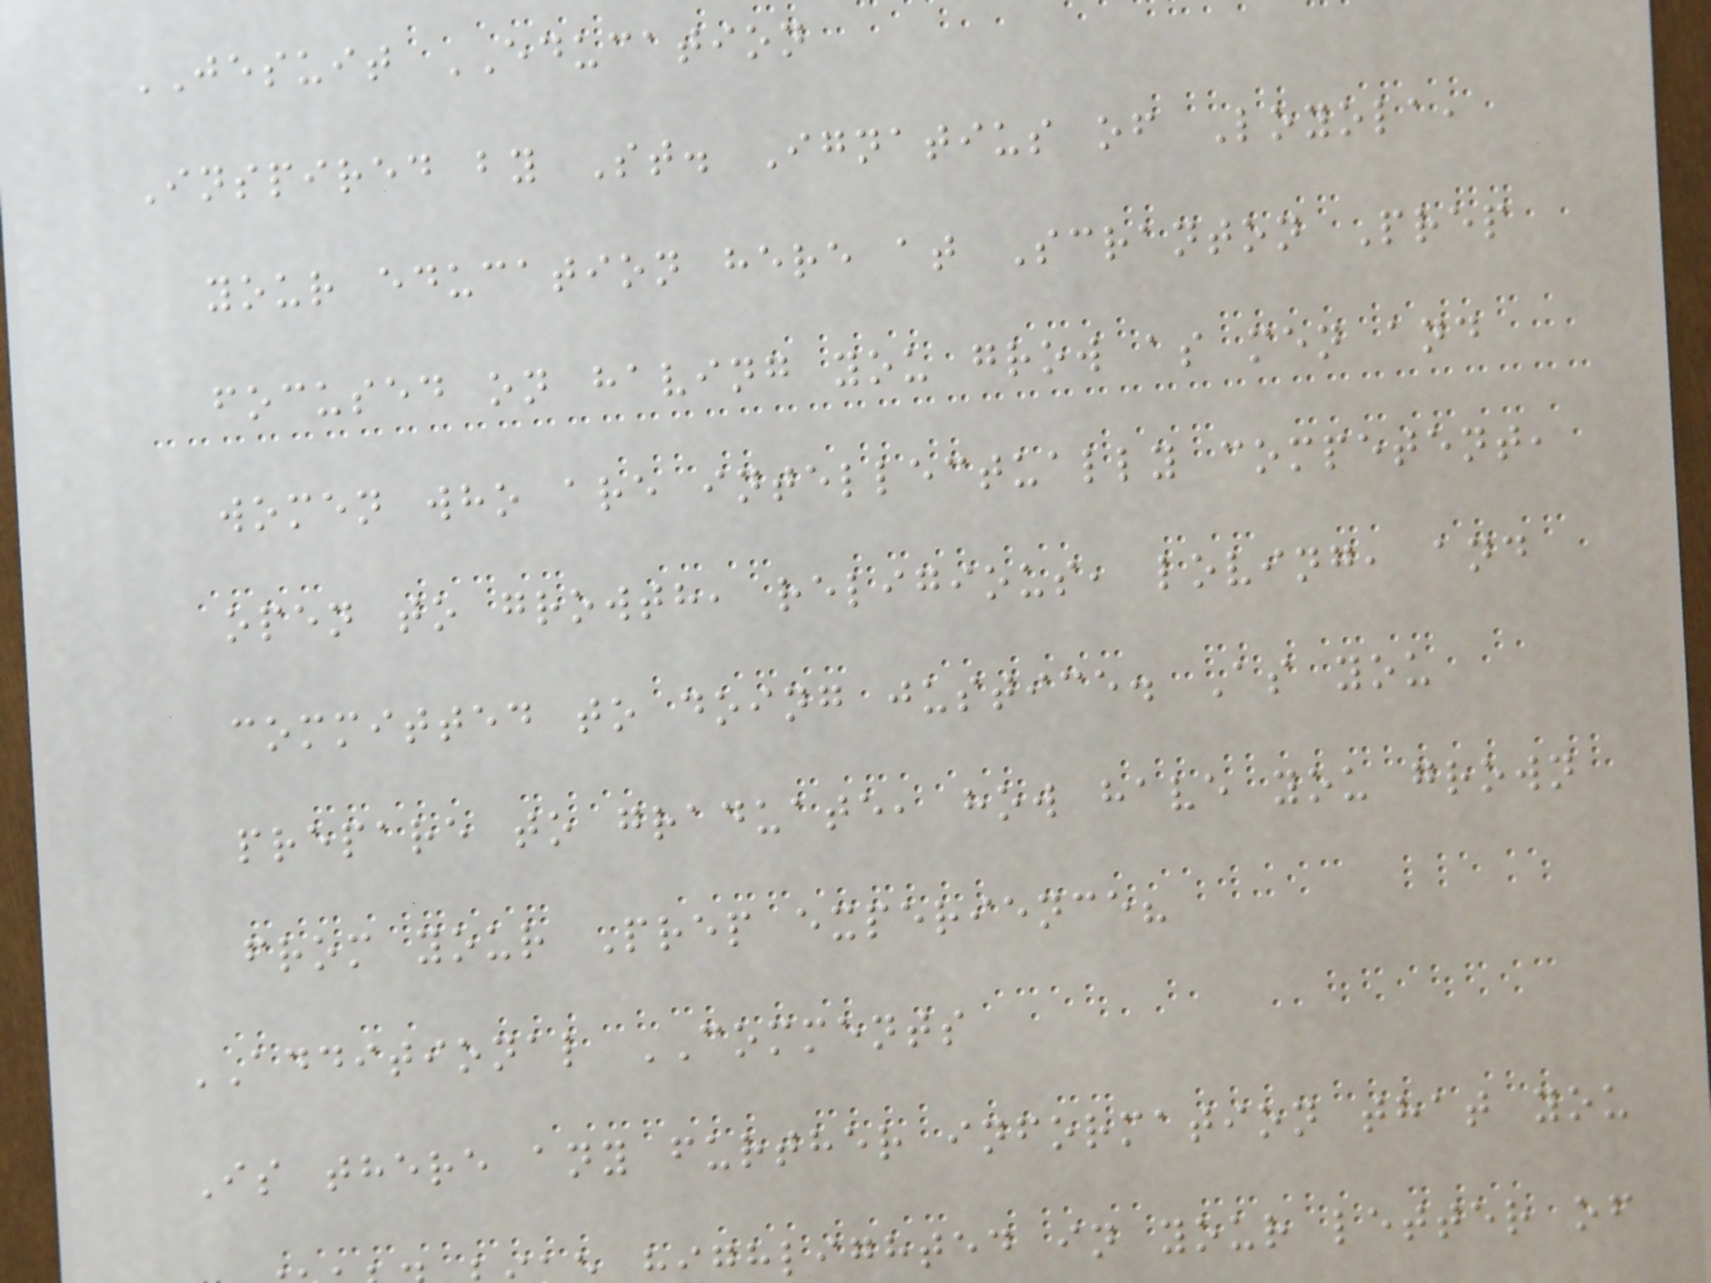JESUIT EDUCATION
Inspired by St. Ignatius of Loyola,
your education here at Scranton Prep
focused on having you grow as men and
women who are intellectually competent,
open to growth, religious, loving, and
committed to doing justice. As you
prepare to graduate, how have you grown
from your Prep experience?
ADDITIONAL COMMENTS
Is there any further information that you
ghlighted in your letter of
